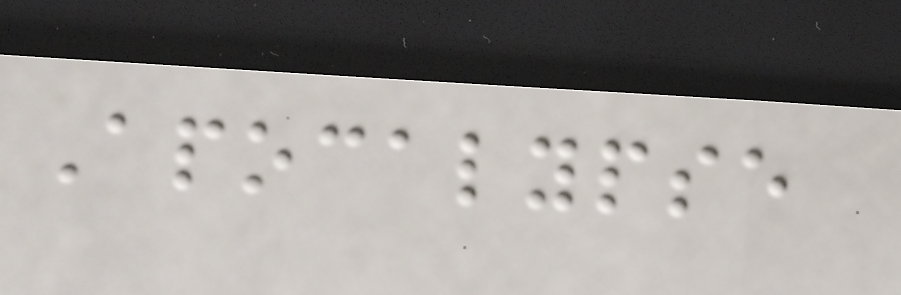Apocalypse
